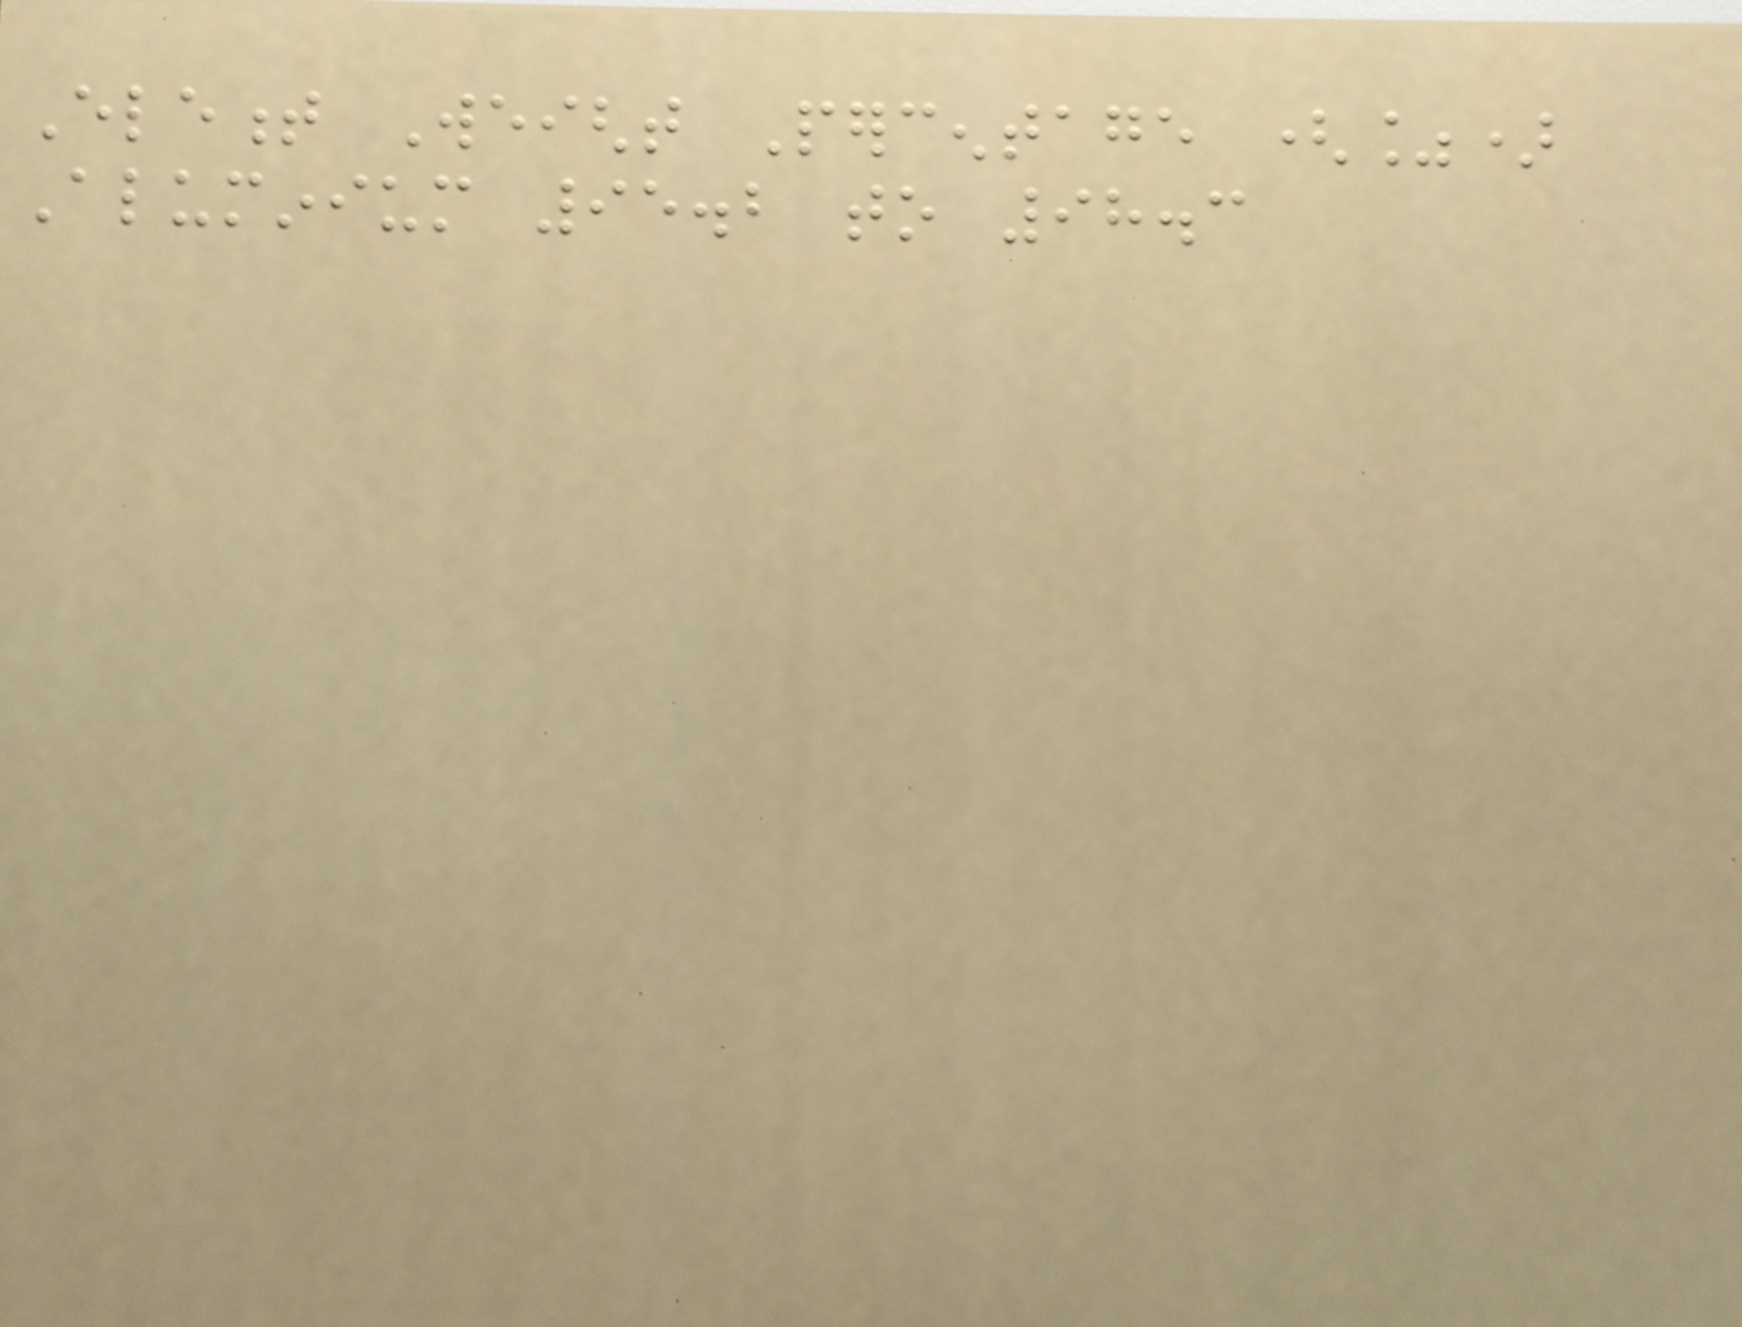Element Weight Percentage (%)
Aluminium 95.2 to 98.3
